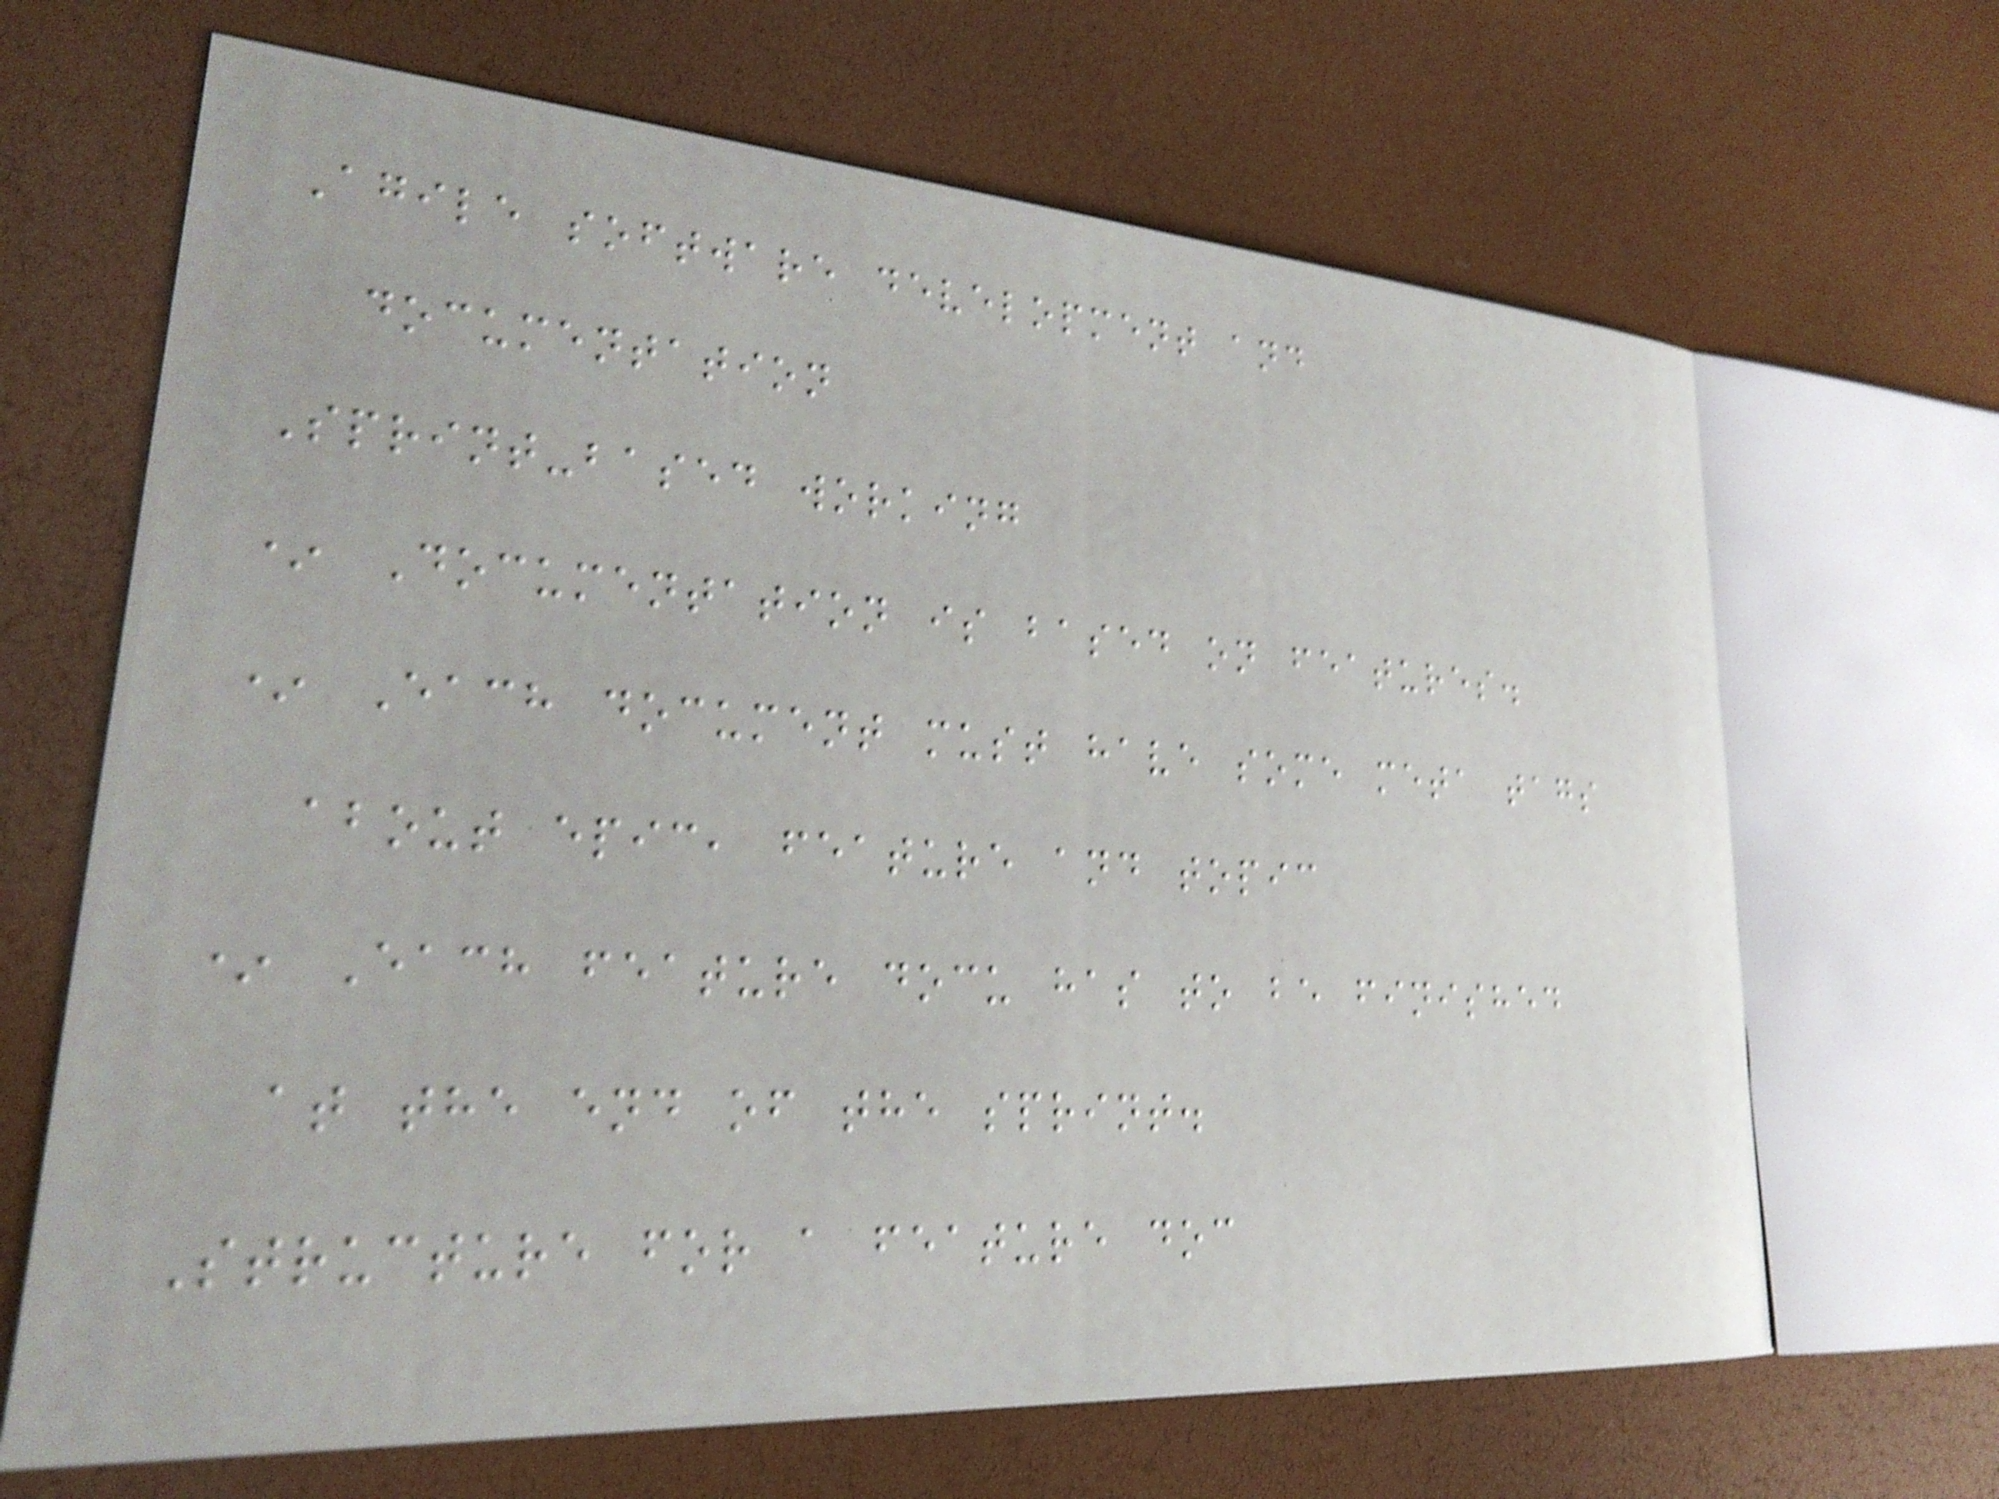Agile software development and
documentation
Sprint-based working
* Documentation is based on features.
* Each document must have some meta tags
about epic, feature and topic
* Each feature docu has to be finished
at the end of the sprint.
Structure for a feature doc
